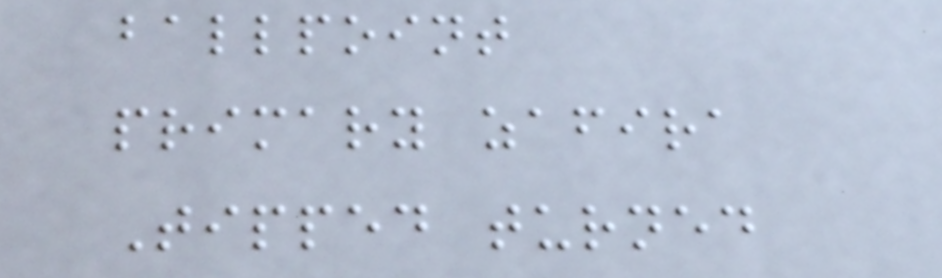ballpoint
primary zafira
Tipped turned
